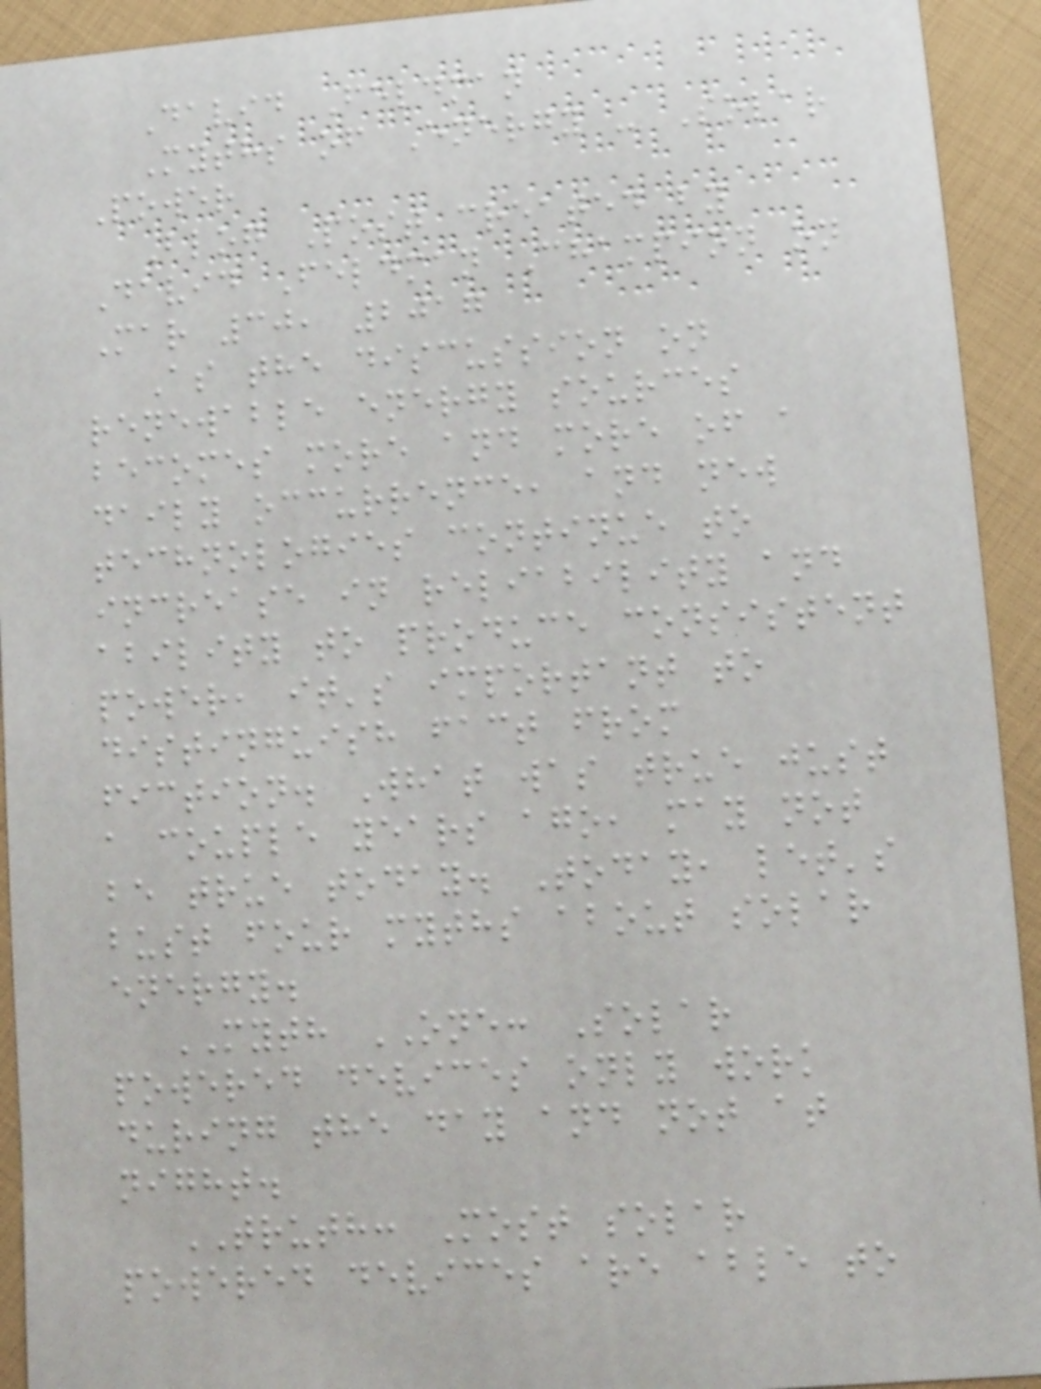David Feldman
Myths of Energy - Solar
Power
Blog Post created by
David Feldman Champion on
Mar 30, 2017
As the discussion on
renewable energy sources
becomes more and more of a
daily occurrence, and new
technologies continue to
increase in reliability and
ability to produce consistent
power, it's important to
distinguish fact from
fiction. What was true just
a couple years ago, may not
be true today. Today, let's
bust four myths about solar
energy.
MYTH ONE: Solar
powered devices only work
during the day and not at
night.
TRUTH: Most solar
powered devices are able to
